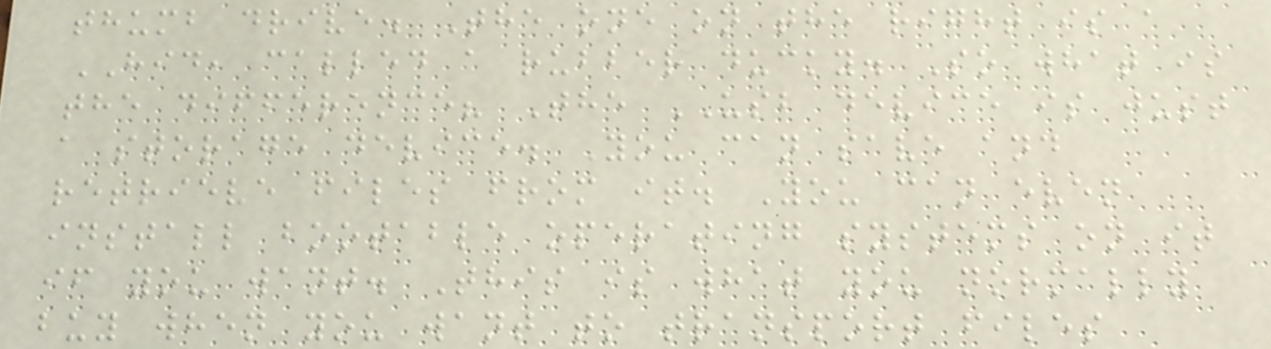thumb drive. The one on the right is a
HID, called a rubber ducky. So what is
the difference? The USB device is just
a storage device. You can save and
retrieve files from it. You can even
install bootable operating systems on it
if you want. This is what you normally
buy when you want to transport files
